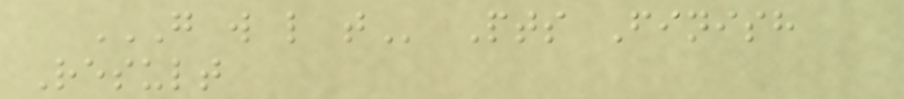G W L T Pts Finish
Result
